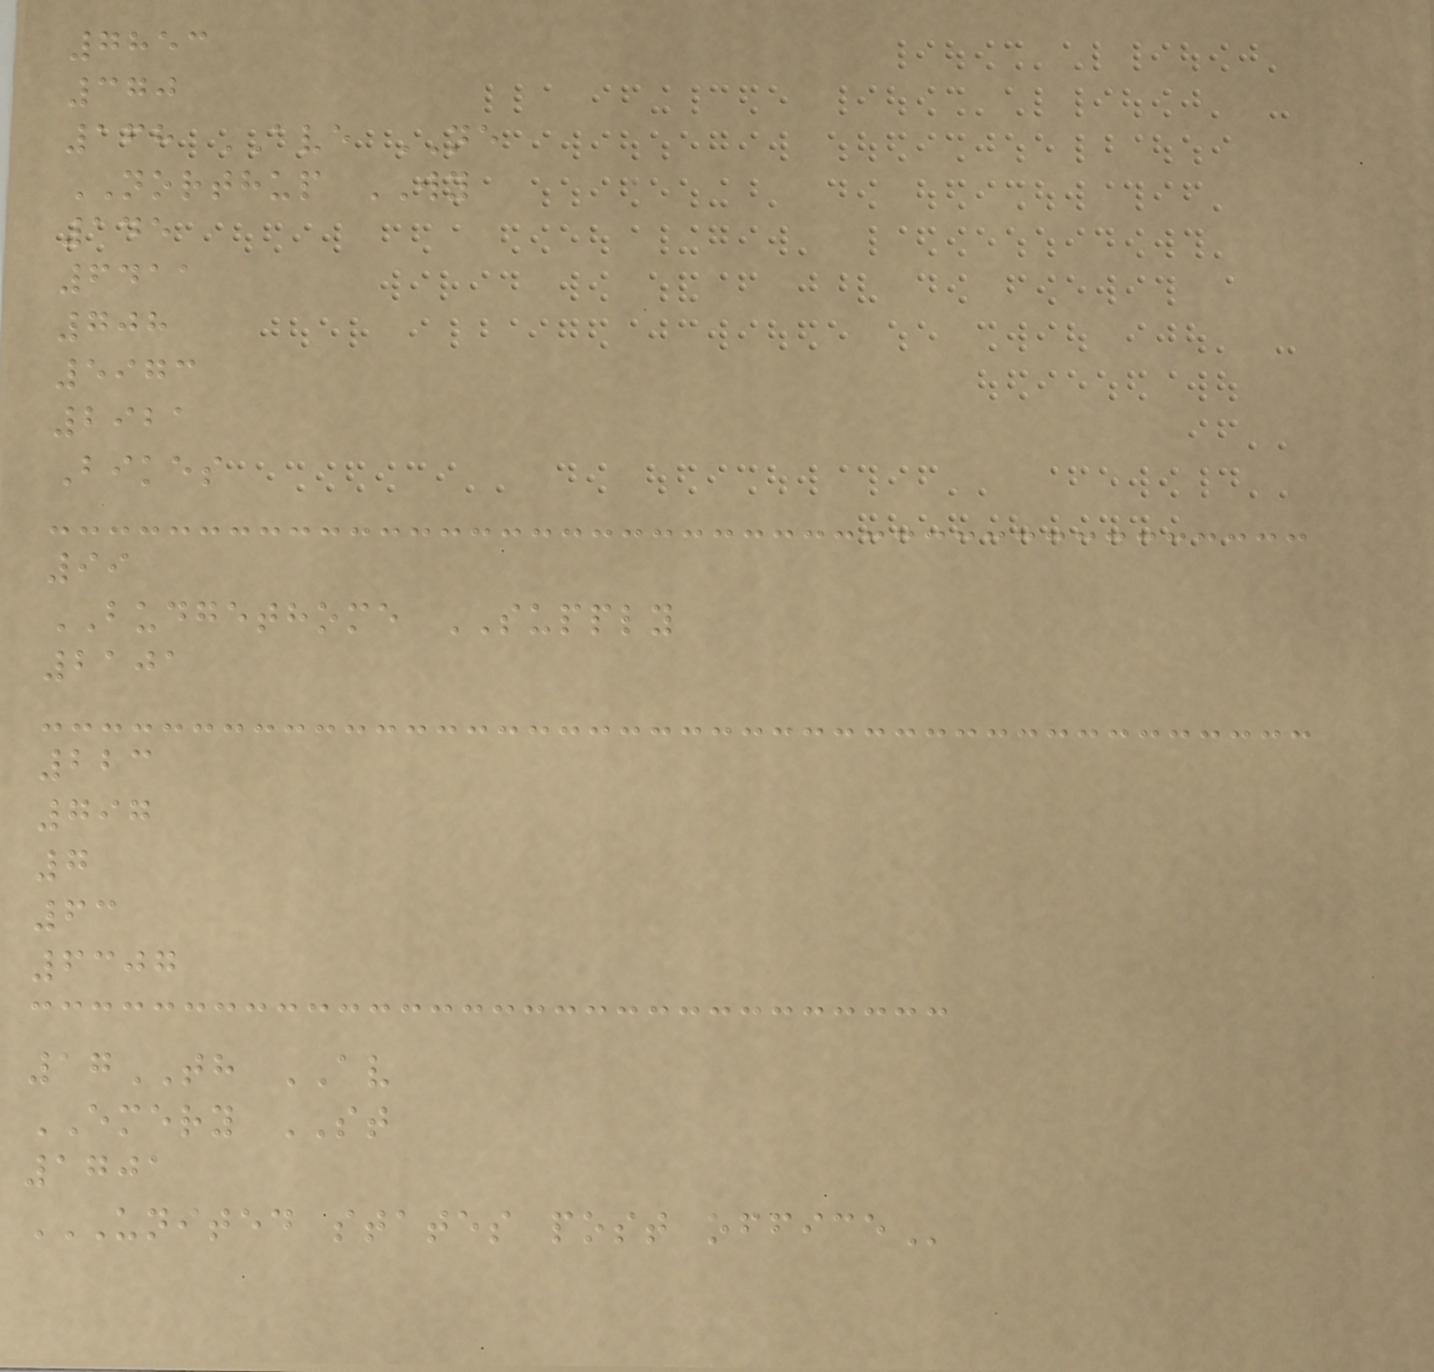7853
370
168 AVE NE
NORTHUP WY
145
6411
708
5973
2921
Bikes
99
BUDGETHOME SUPPLY
2101
223
797
7
63
6307
17TH AV
EMERY ST
1701
UNITED STATES POST OFFICE
